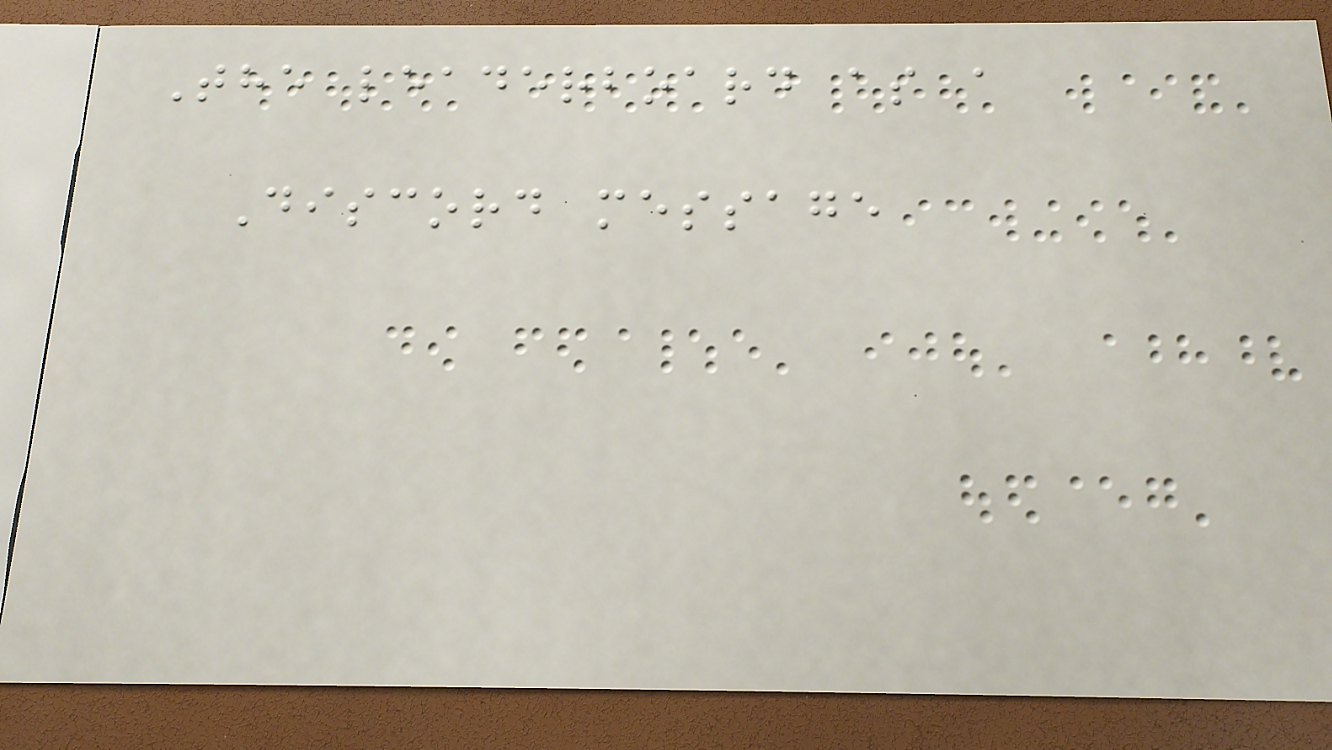The leaderboard as a
Discord message
